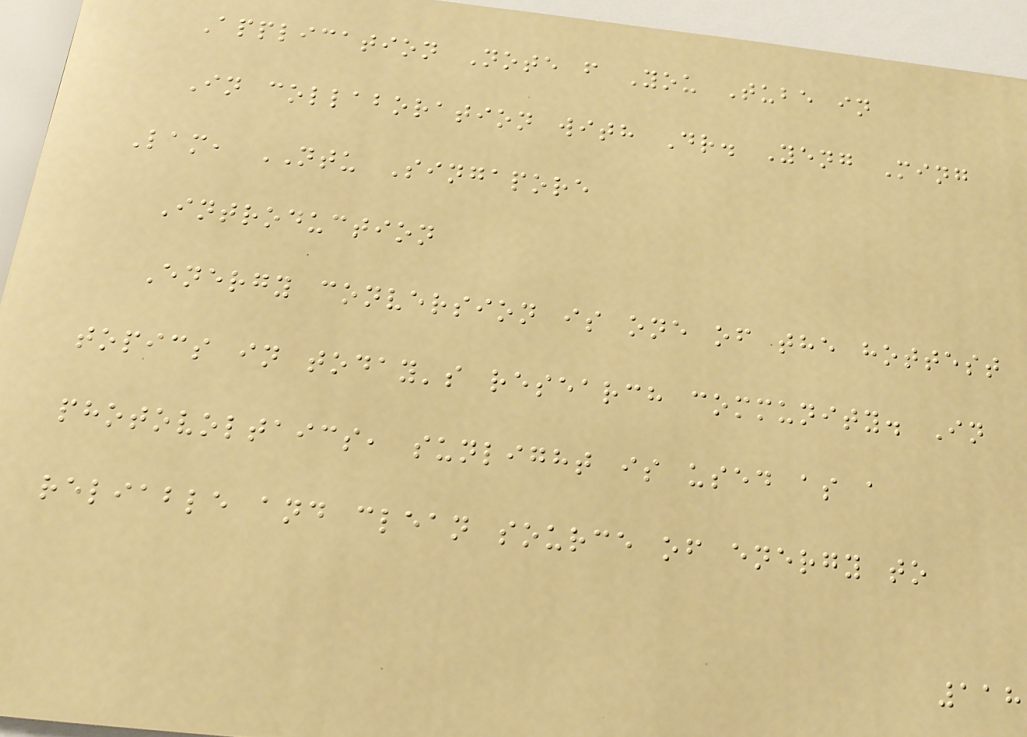Application Note f You Tube in
In collaboration with Dr. Yeng Ming
Lam, NTU Singapore
Introduction
Energy conversion is one of the hottest
topics in today's research community. In
photovoltaics, sunlight is used as a
reliable and clean source of energy to
118
